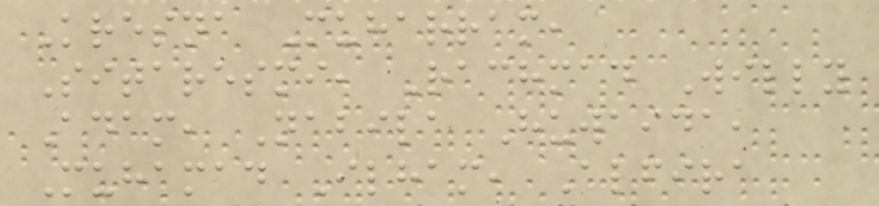Kresna Muharram,
Sitaresmi, Rachmad Willy
Adam, Nabila Huwaida,
Muhamad Ilham, Alfira
